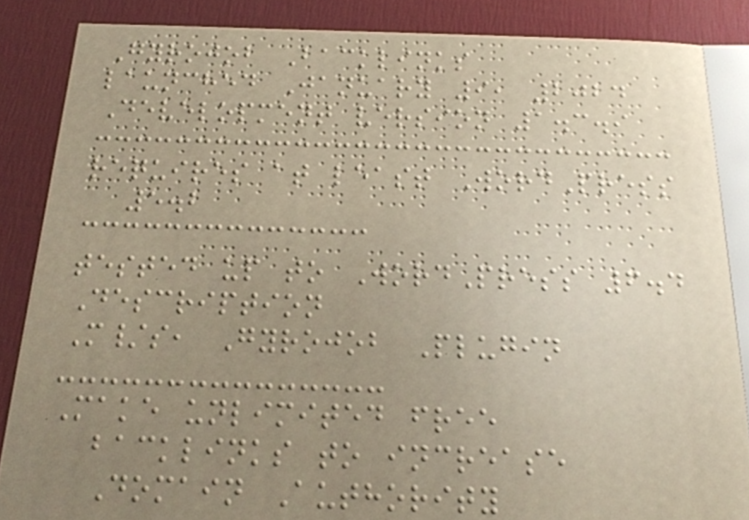Gyrojob Backlinks
launched January 9, 2024
Development version 1.3.9
requires at least WordPress
5.2
tested up to WordPress 6.4
Description
M/s, Gyrojob Plugin
Make unlimited free
backlinks to increase
Domain Authority
